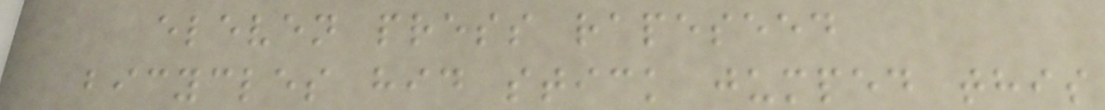eleven press rapeseed
bicycles hid stick jumped this
